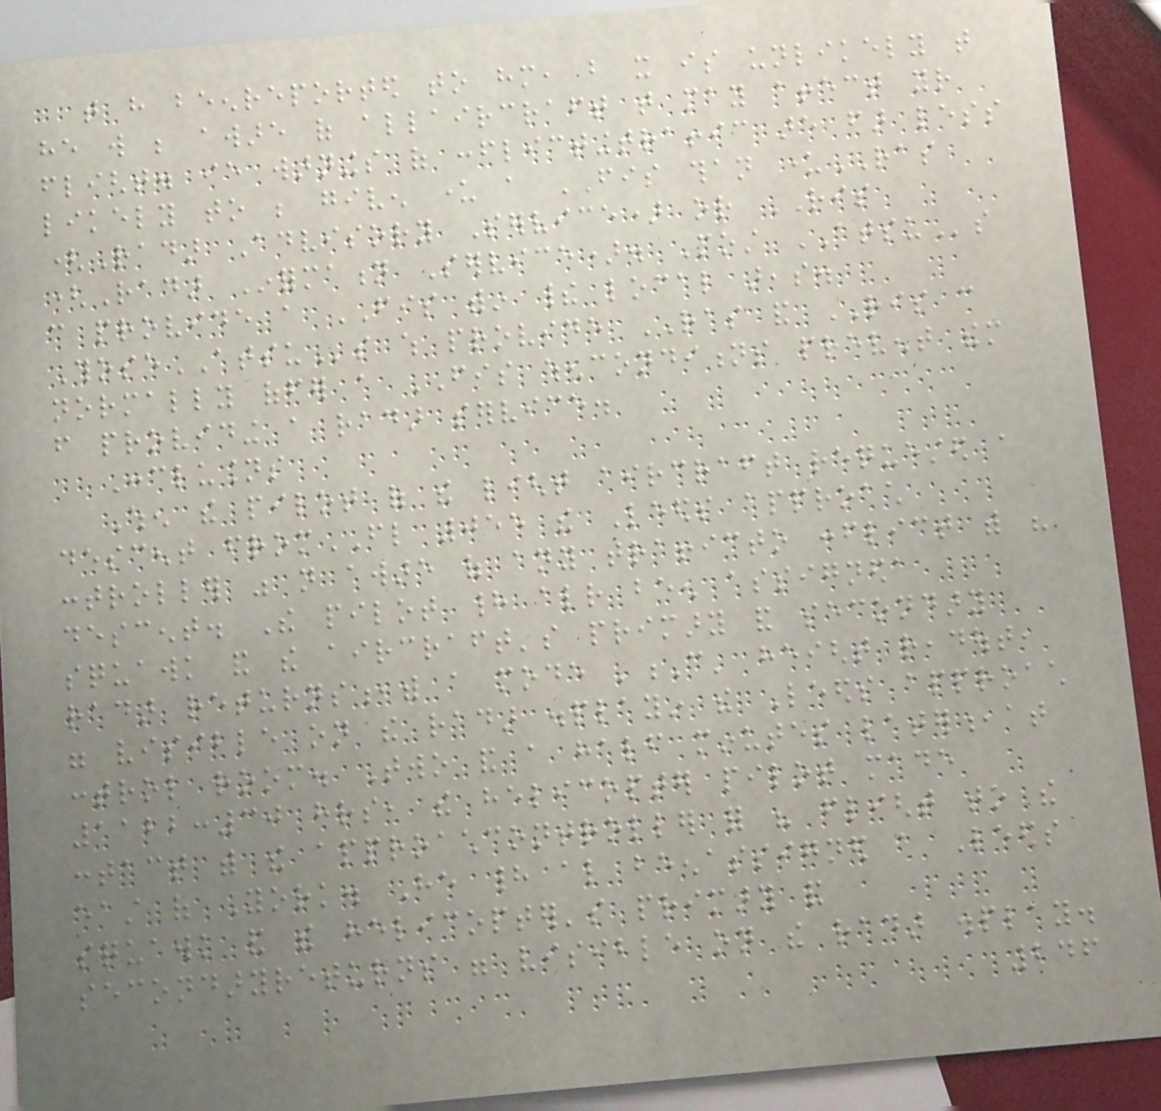that have beenreported to him, but it is unlikely that
he will be aware of allaircraft that may affect your
flight. ie warnings of conflictingtraffic are far less
likely to be given under a FIS than underRAS
(Radar Advisory Service) or RIS
(Radar Information Service). Most ATSUs
can provide a FIS within their local areas.
ThoseATSUs which provide RAS and RIS can
normally offer a FIS whenconditions prevent them
from providing a radar service.
Conclusions
When the pilot of the light aircraft requested a
descent fromFL 055 the Leeds approach
controller was not aware of any trafficto conflict with his
descent. The pilot had already been assigneda
squawk and the aircraft's primary and secondary
radar returns,with a mode 'C' height readout,
were visible on the radar displayin the Leeds approach
control room. Two and a half minutes later,at
1122:30 hrs, the helicopter pilot made
contact with the approachcontroller for his flight to the
east of York. He had also beenassigned a Leeds
squawk and the helicopter's primary and
secondaryreturns were visible on the radar display.
246
